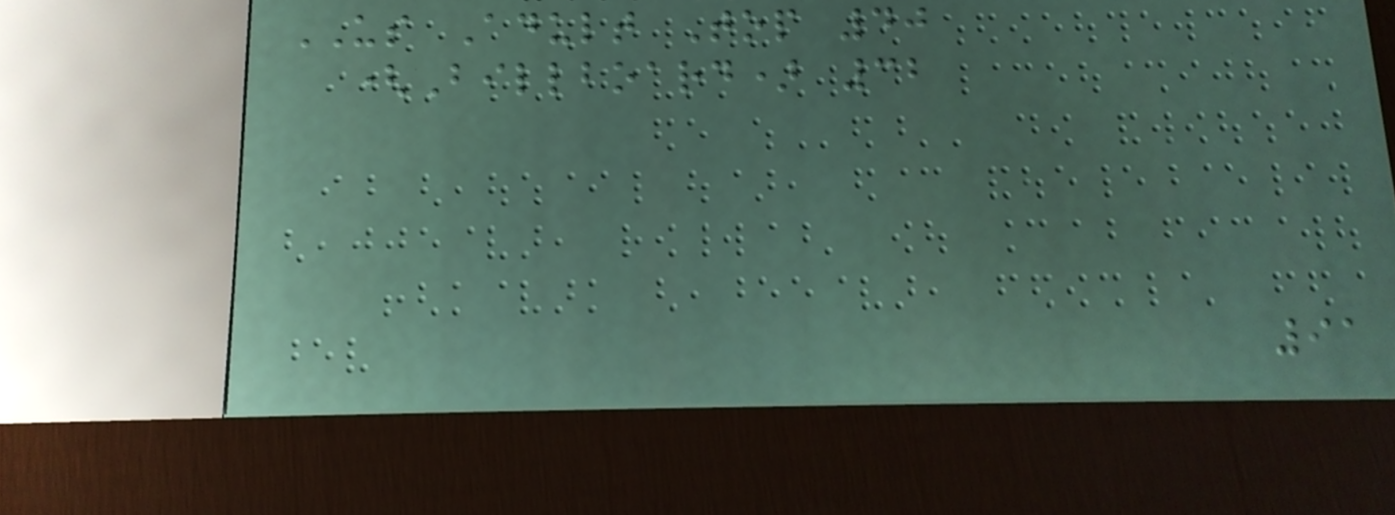US Adult Top 40
(Billboard) 32
91
